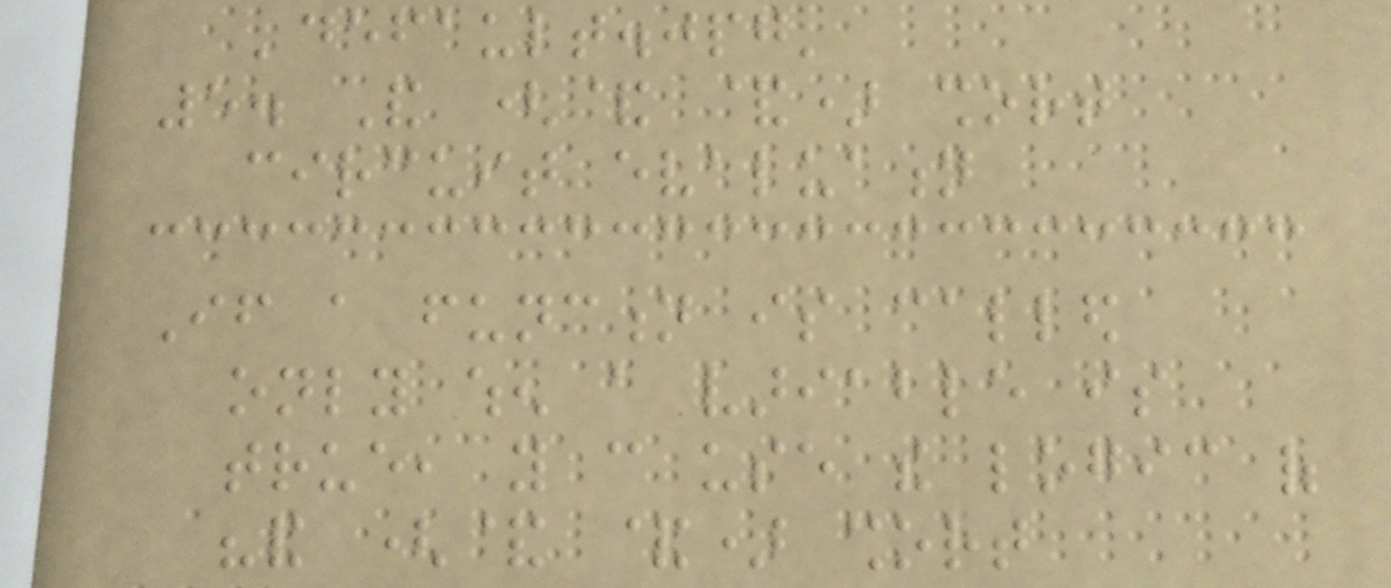'default.jpg'
5. And (& &) short
circuit evaluation
If a function is called
only when a variable is
true, you can use the logic of
"and (& &) short
